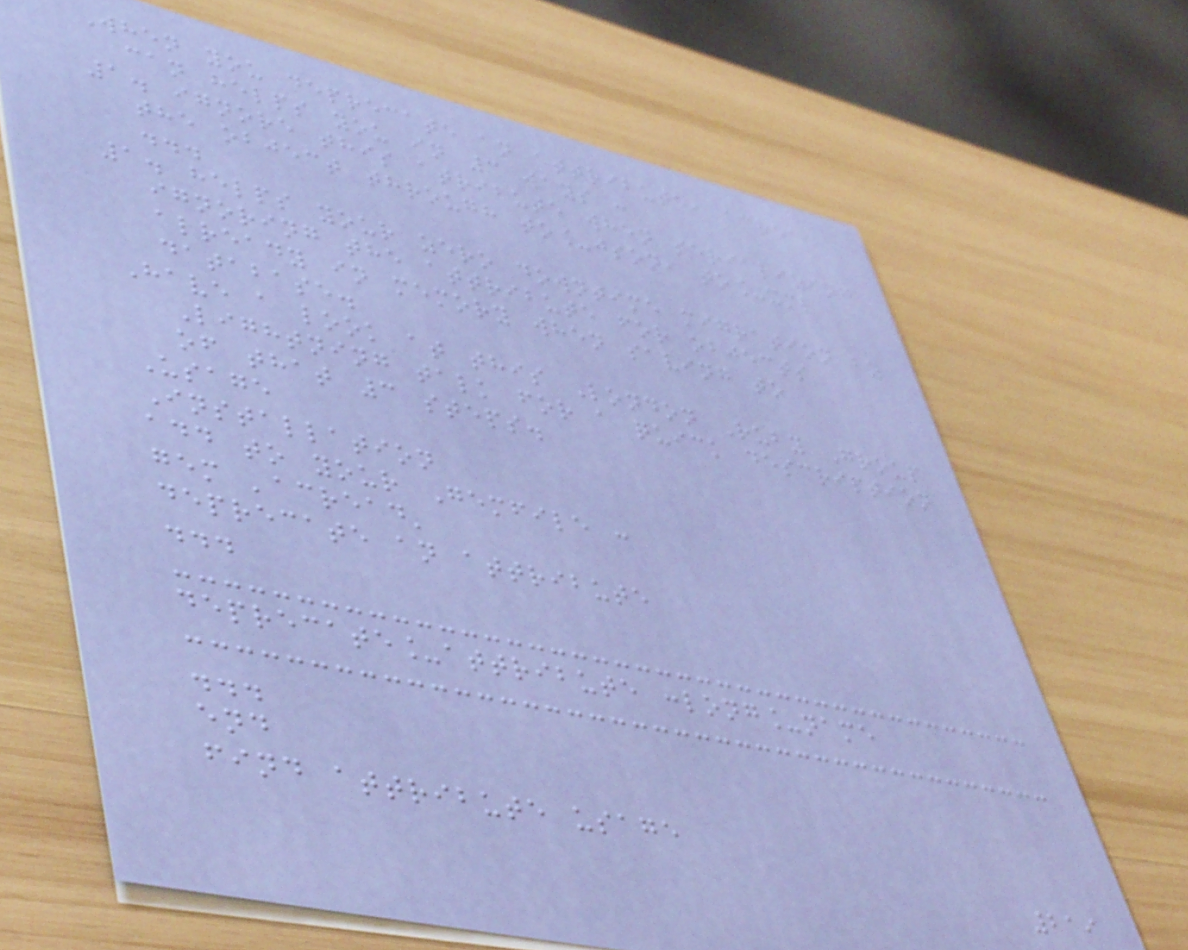When you deprecate an attribute, acread
can helps you in 3 ways :
1. ignore this atribute when serializing
the object through to_json, to_xml
...
1. helps your zero downtime migration by
ignoring the attribute for objects
already in memory when saving to
database.
Have a look at this London Ruby Group
Lightning talk for a quick description
of that 3 steps.
Usage
Installation
add to your Gemfile :
gem 'acread'
deprecate an attribute
...
deprecate_attribute :long_name
...
end
find attribute usage
219
